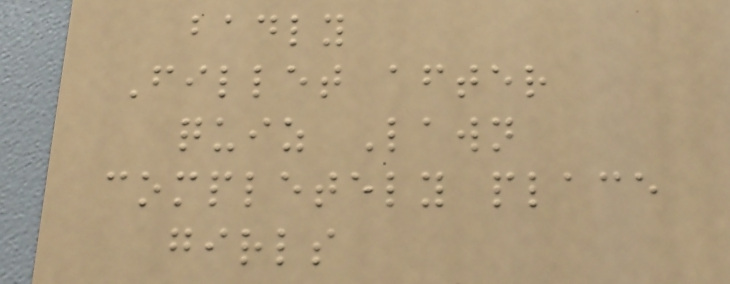badly
Fillet after
quiz Lawn
completely place
girls
